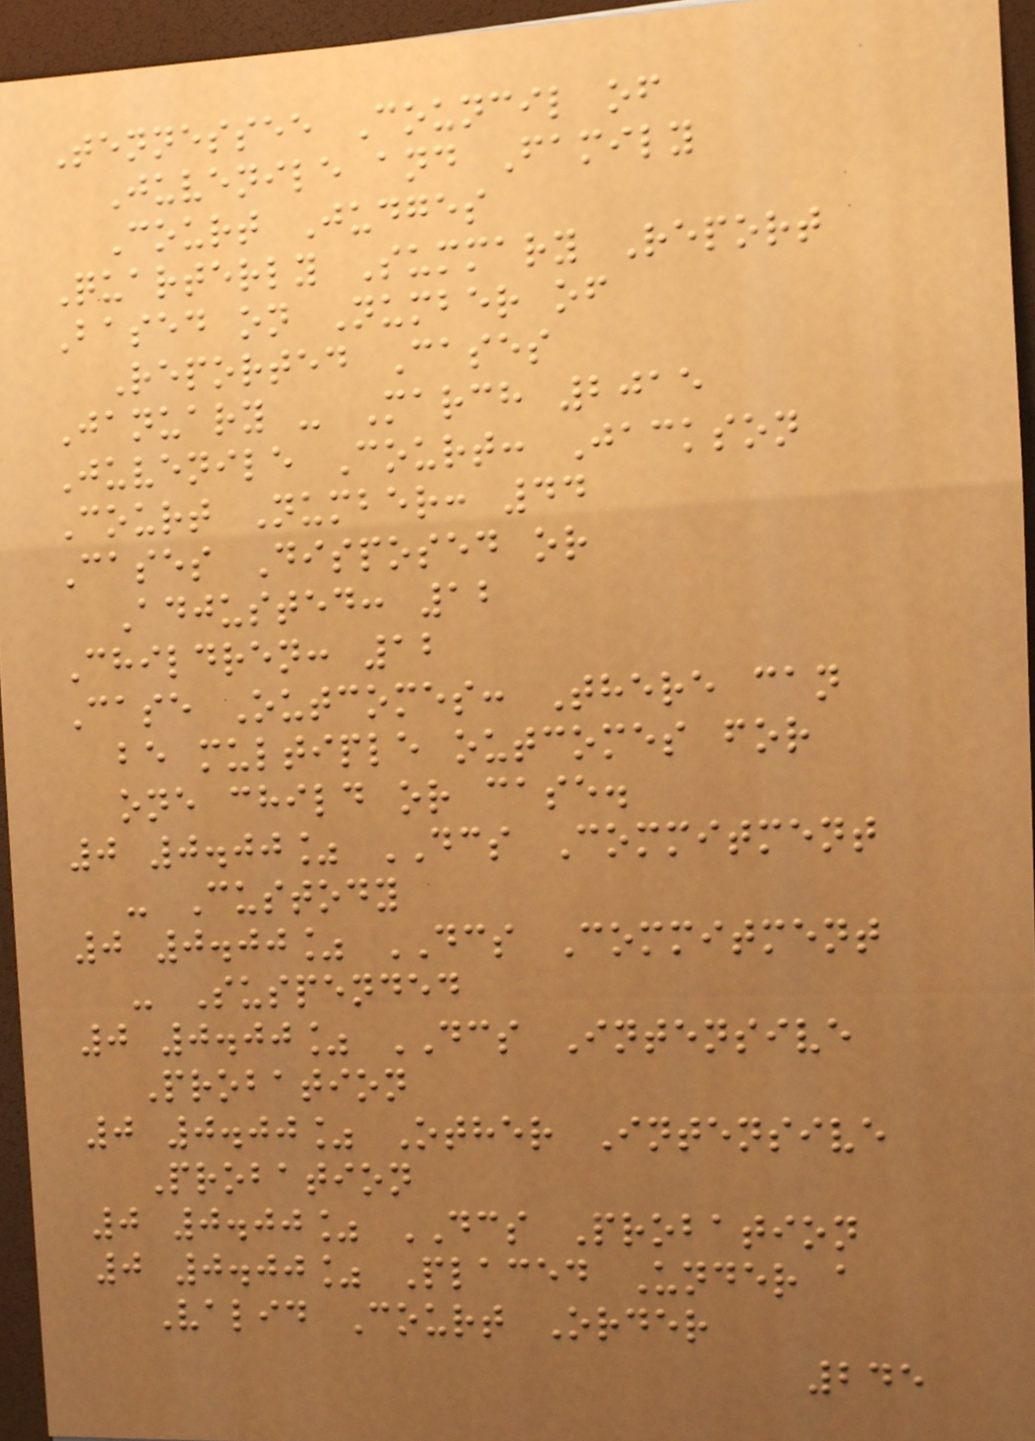Tennessee Council of
Juvenile and Family
Court Judges
Quarterly Summary Report
Based on Number of
Reported Cases
January - March 2015
Juvenile Court: Jackson
Court Number: 44
Cases Disposed or
Adjusted: 12
Children: 12
Case Outcomes: There can
be multiple outcomes for
one child or case.
0 0.00% DCS Commitment
- Custody
0 0.00% DCS Commitment
- Suspended
0 0.00% DCS Intensive
Probation
0 0.00% Other Intensive
Probation
0 0.00% DCS Probation
0 0.00% Placed Under a
Valid Court Order
245
